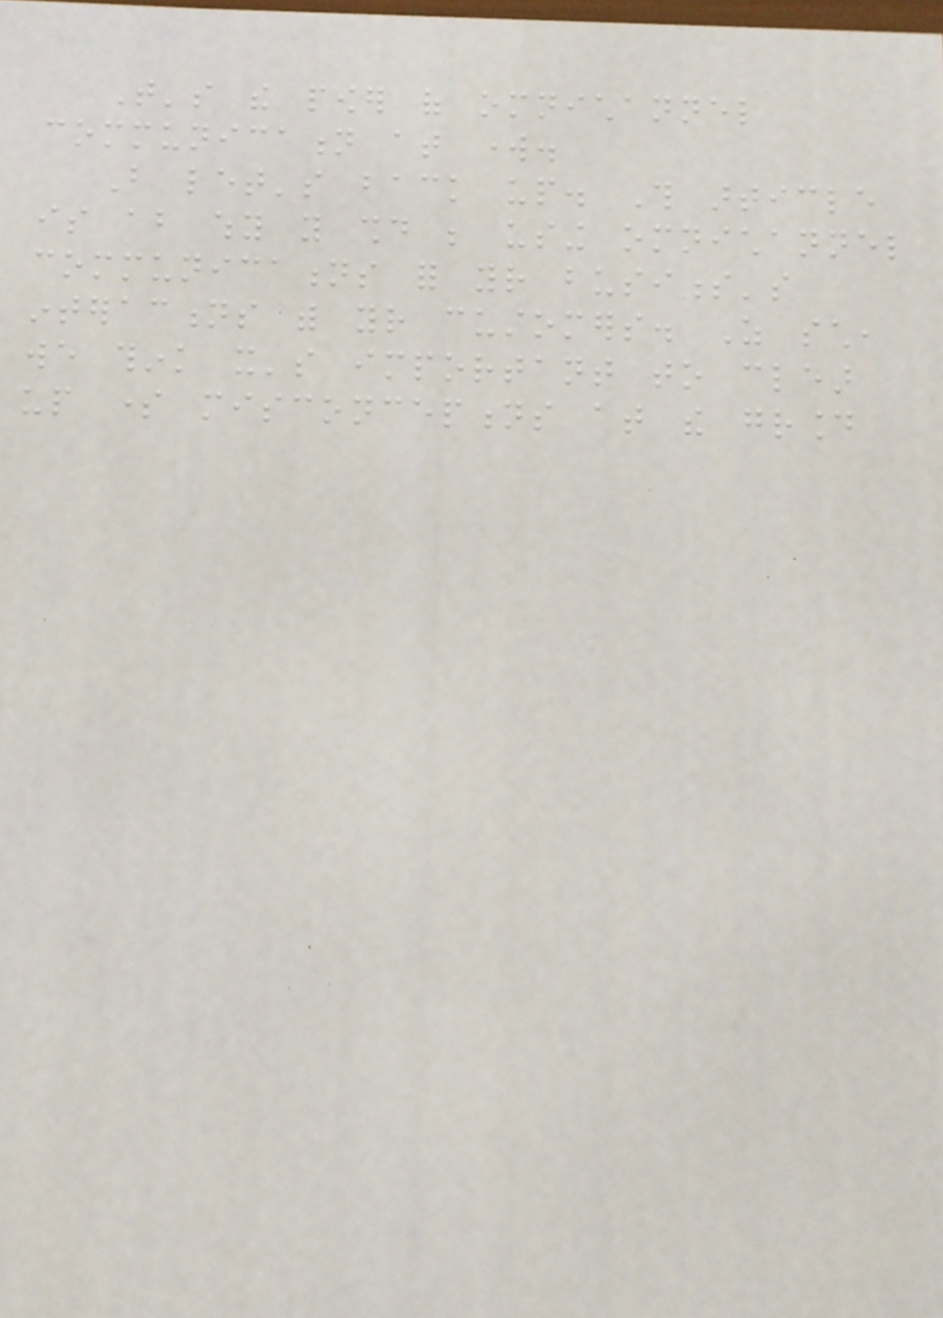That's the power of omnichannel
communication at work.
But let's back up. This article
is about why you should be using omnichannel
communications for your business's
interactions with your customers. As such,
we think it's important to clear
up some misconceptions at the ground
